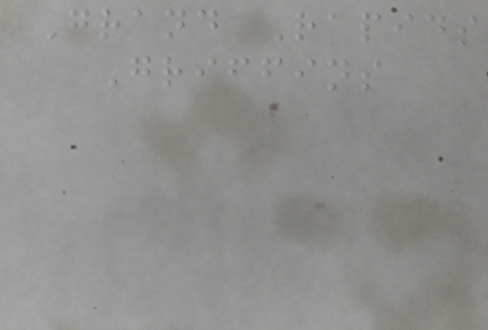Grand Rapids
Griffins
